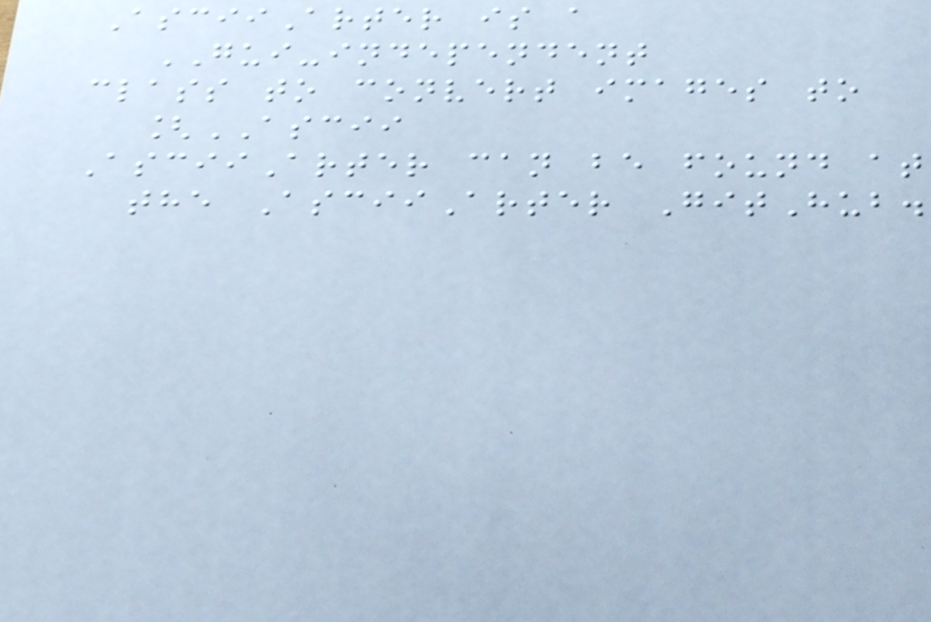AsciiArter is a
GUI-independent
class to convert images to
[ASCII
AsciiArter can be found at
the AsciiArter GitHub.
